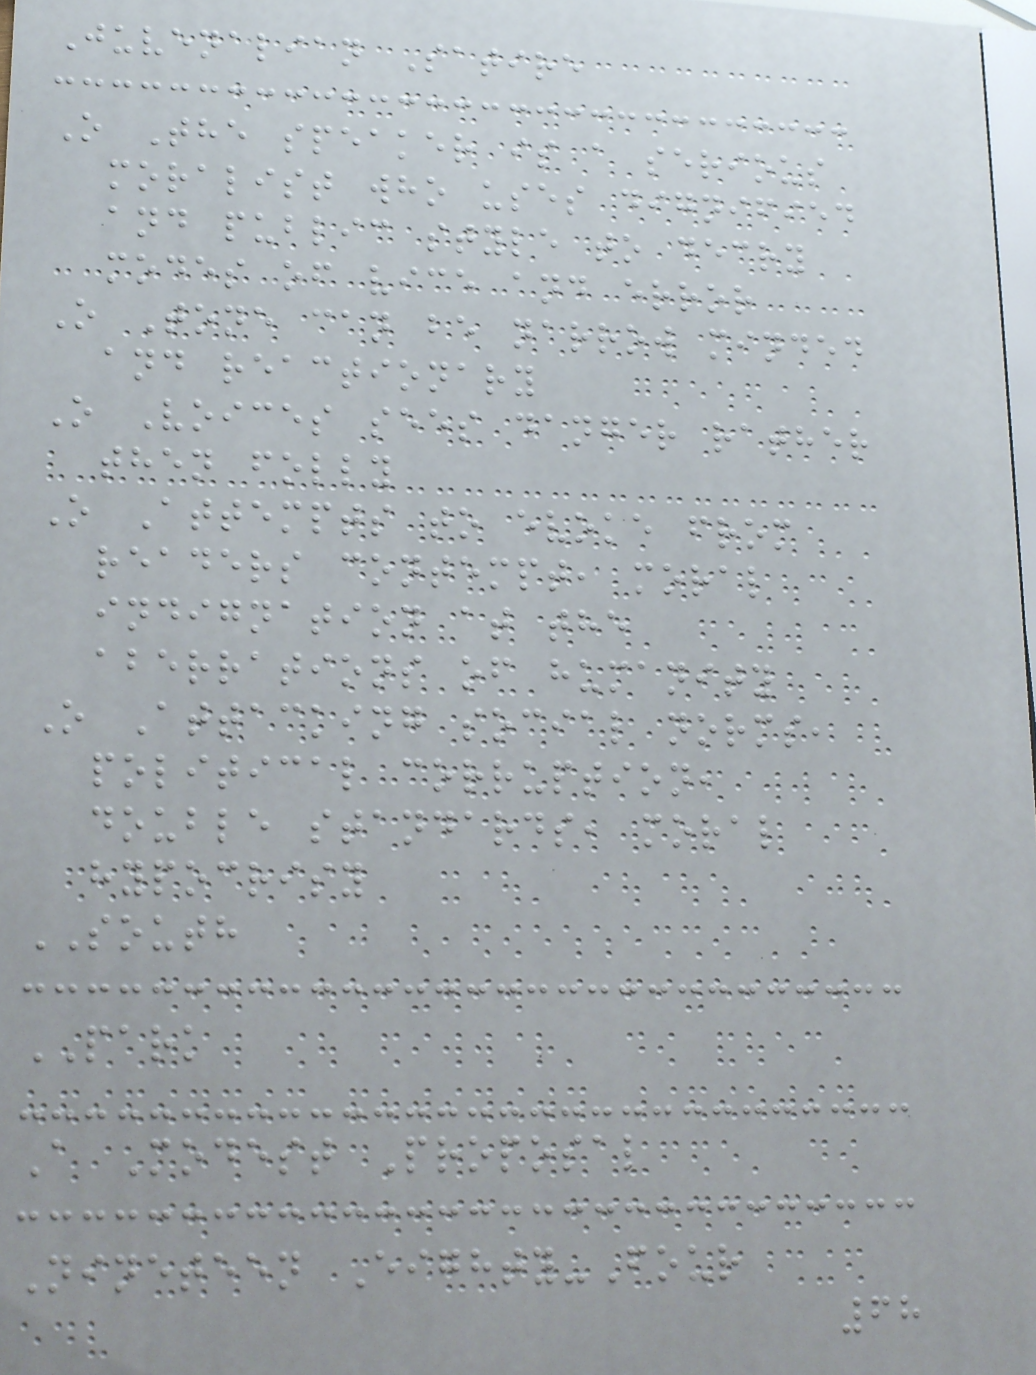Juvenalian Satire
O The speaker is a serious
moralist who uses dignified
and public style to decry
modes of vice and error
O Tone can be narrow minded
and reactionary
O Voices sees danger rather
then folly
O Attempts to evoke from
readers contempt, moral
indignation at the
aberrations of humanity
O Attacking social norms,
political corruption,
double standards, moral
hypocrisy
SOUTH
PARK
A Modest Proposal
Nineteen Eighty-Four
68
